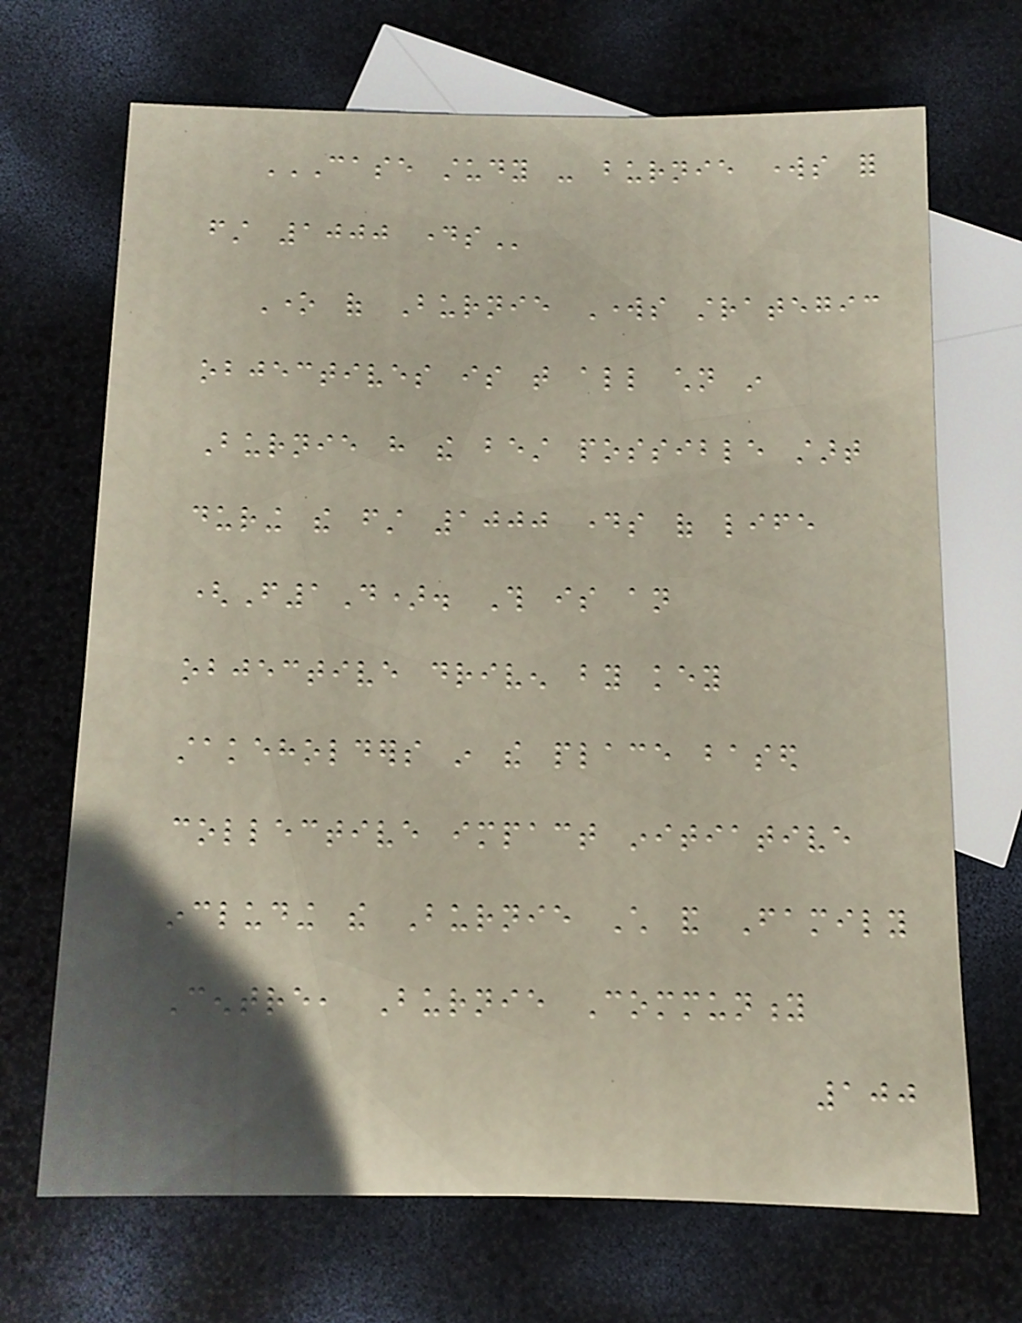CASE STUDY - BURNIE WORKS FOR
FIRST 1000 DAYS
One of Burnie Works strategic
objectives is that all children in
Burnie have the best possible start
during the first 1000 days of life
(F1D). This is an
objective driven by key
stakeholders in the place based
collective impact initiative
including the Burnie Child and Family
Centre, Burnie Community
100
